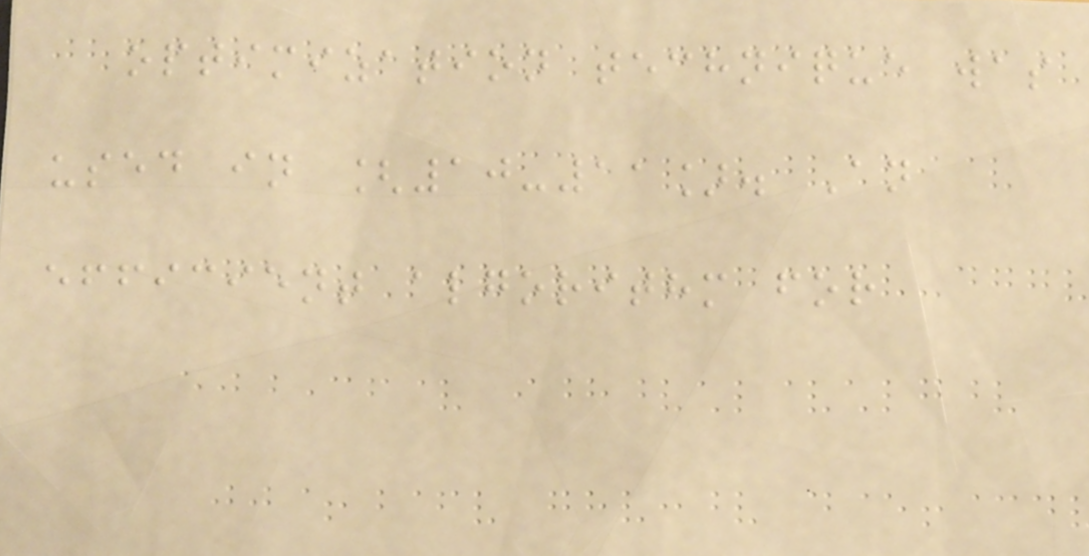optimization technique was
used in [10-11]. An
efficient algorithm for
